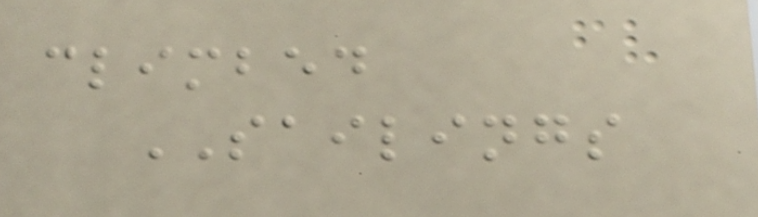climbed
SAILINGS
